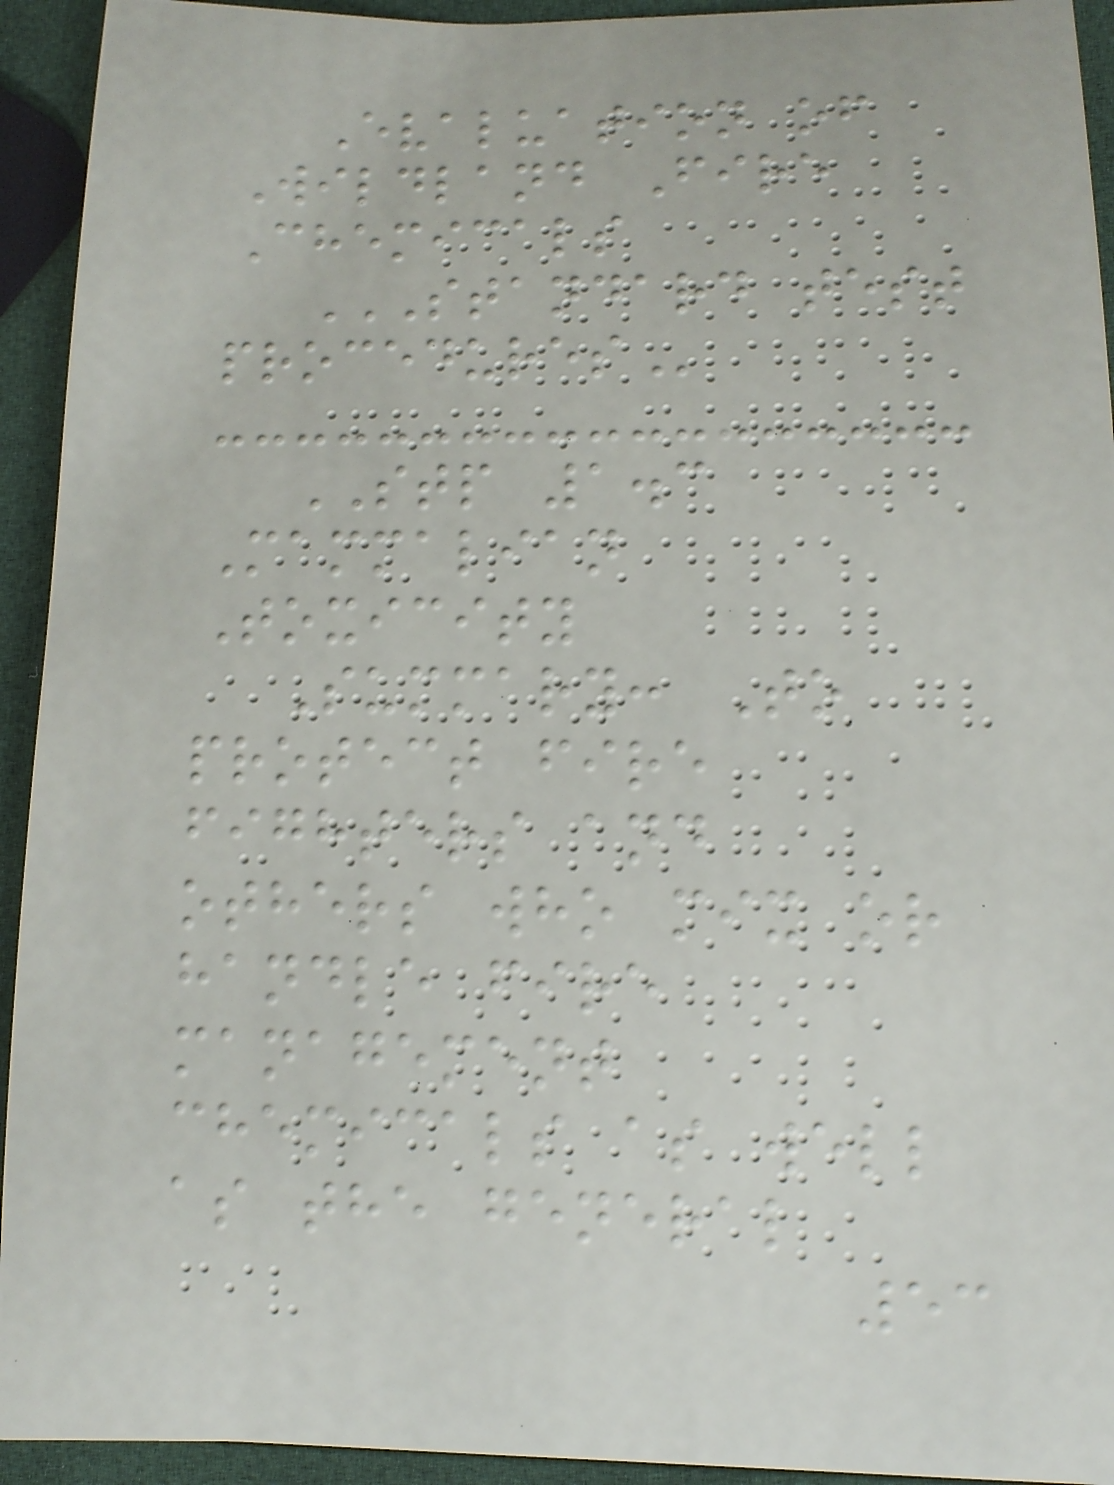Evaluation of
Wildland Fire
Chemicals
STANDARD TEST
PROCEDURES
STP 1.3
Mammalian
Toxicity
Summary: To
protect fire
fighters and
others who mix or
handle fire
management
chemicals as well
as the general
53
